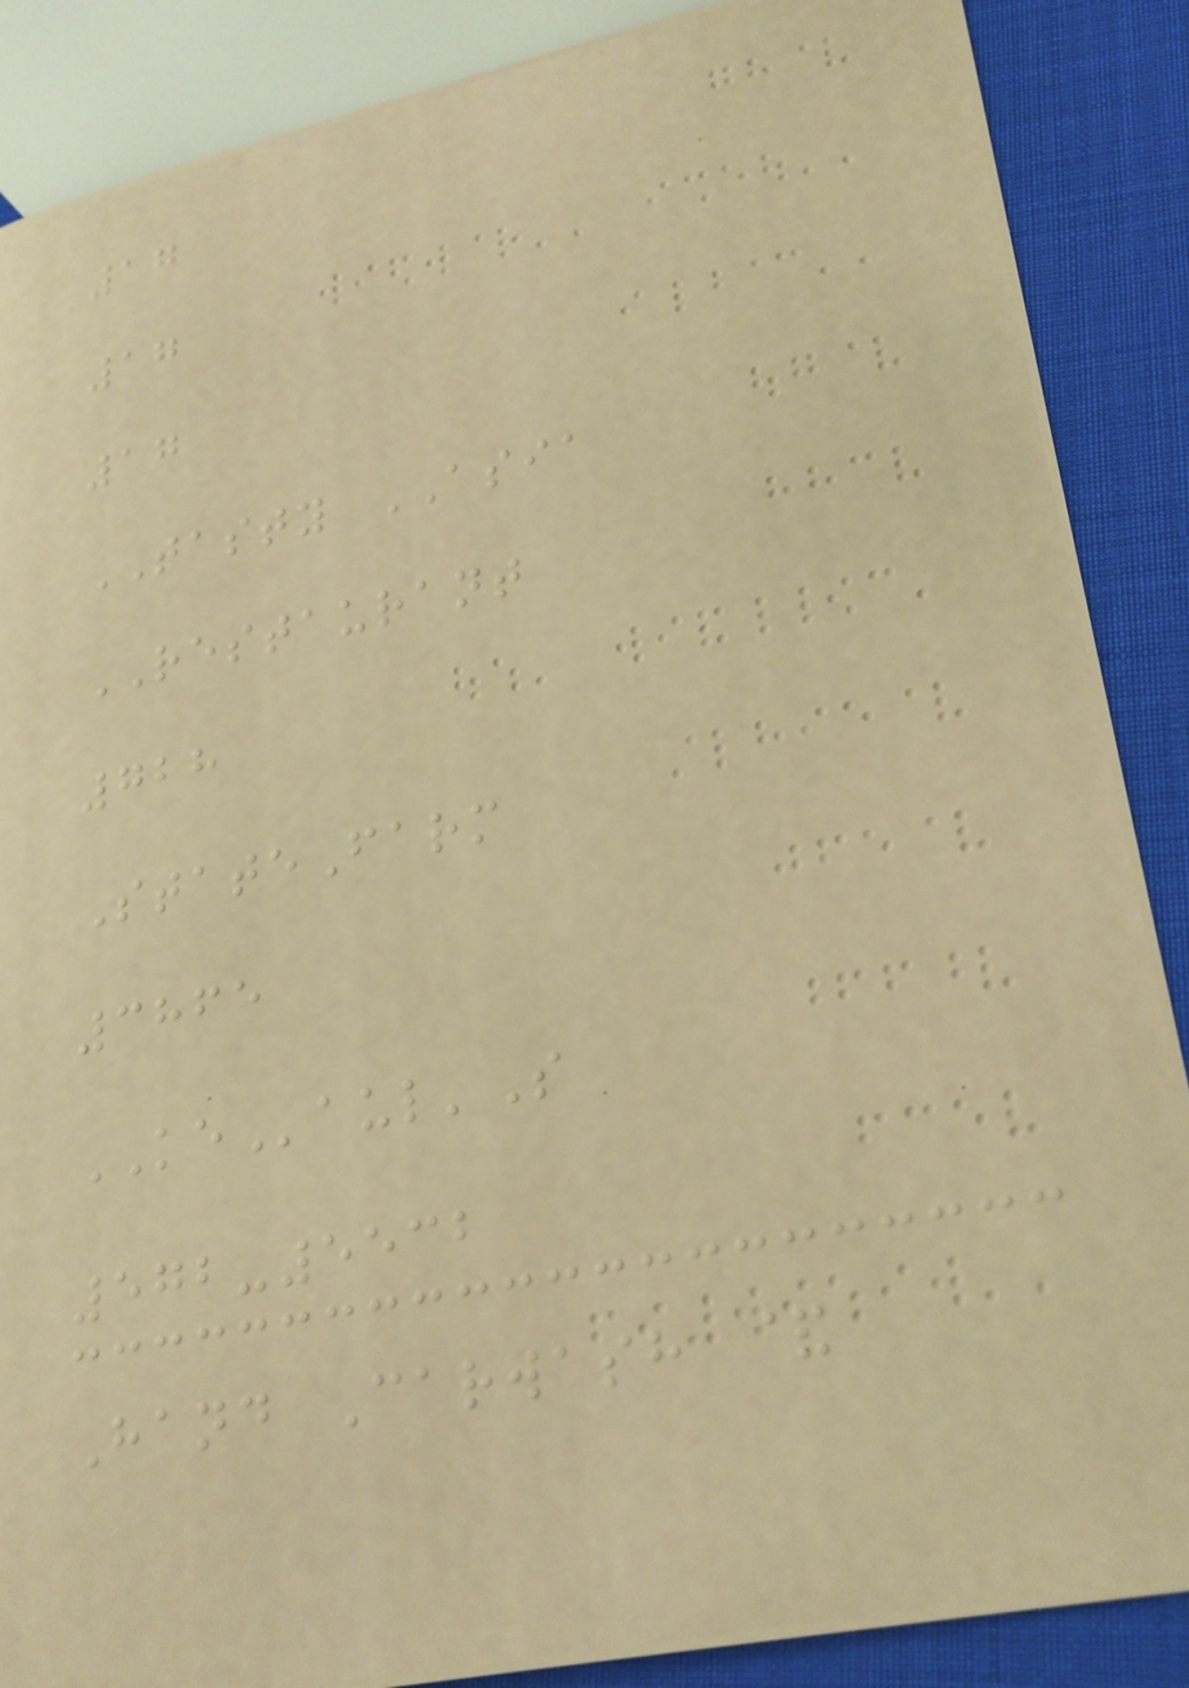17
17
17
TASTY ASIA
RESTAURANT
728
StateFarm
3865
KEaul'S
572-5532
Hand Carwash &
